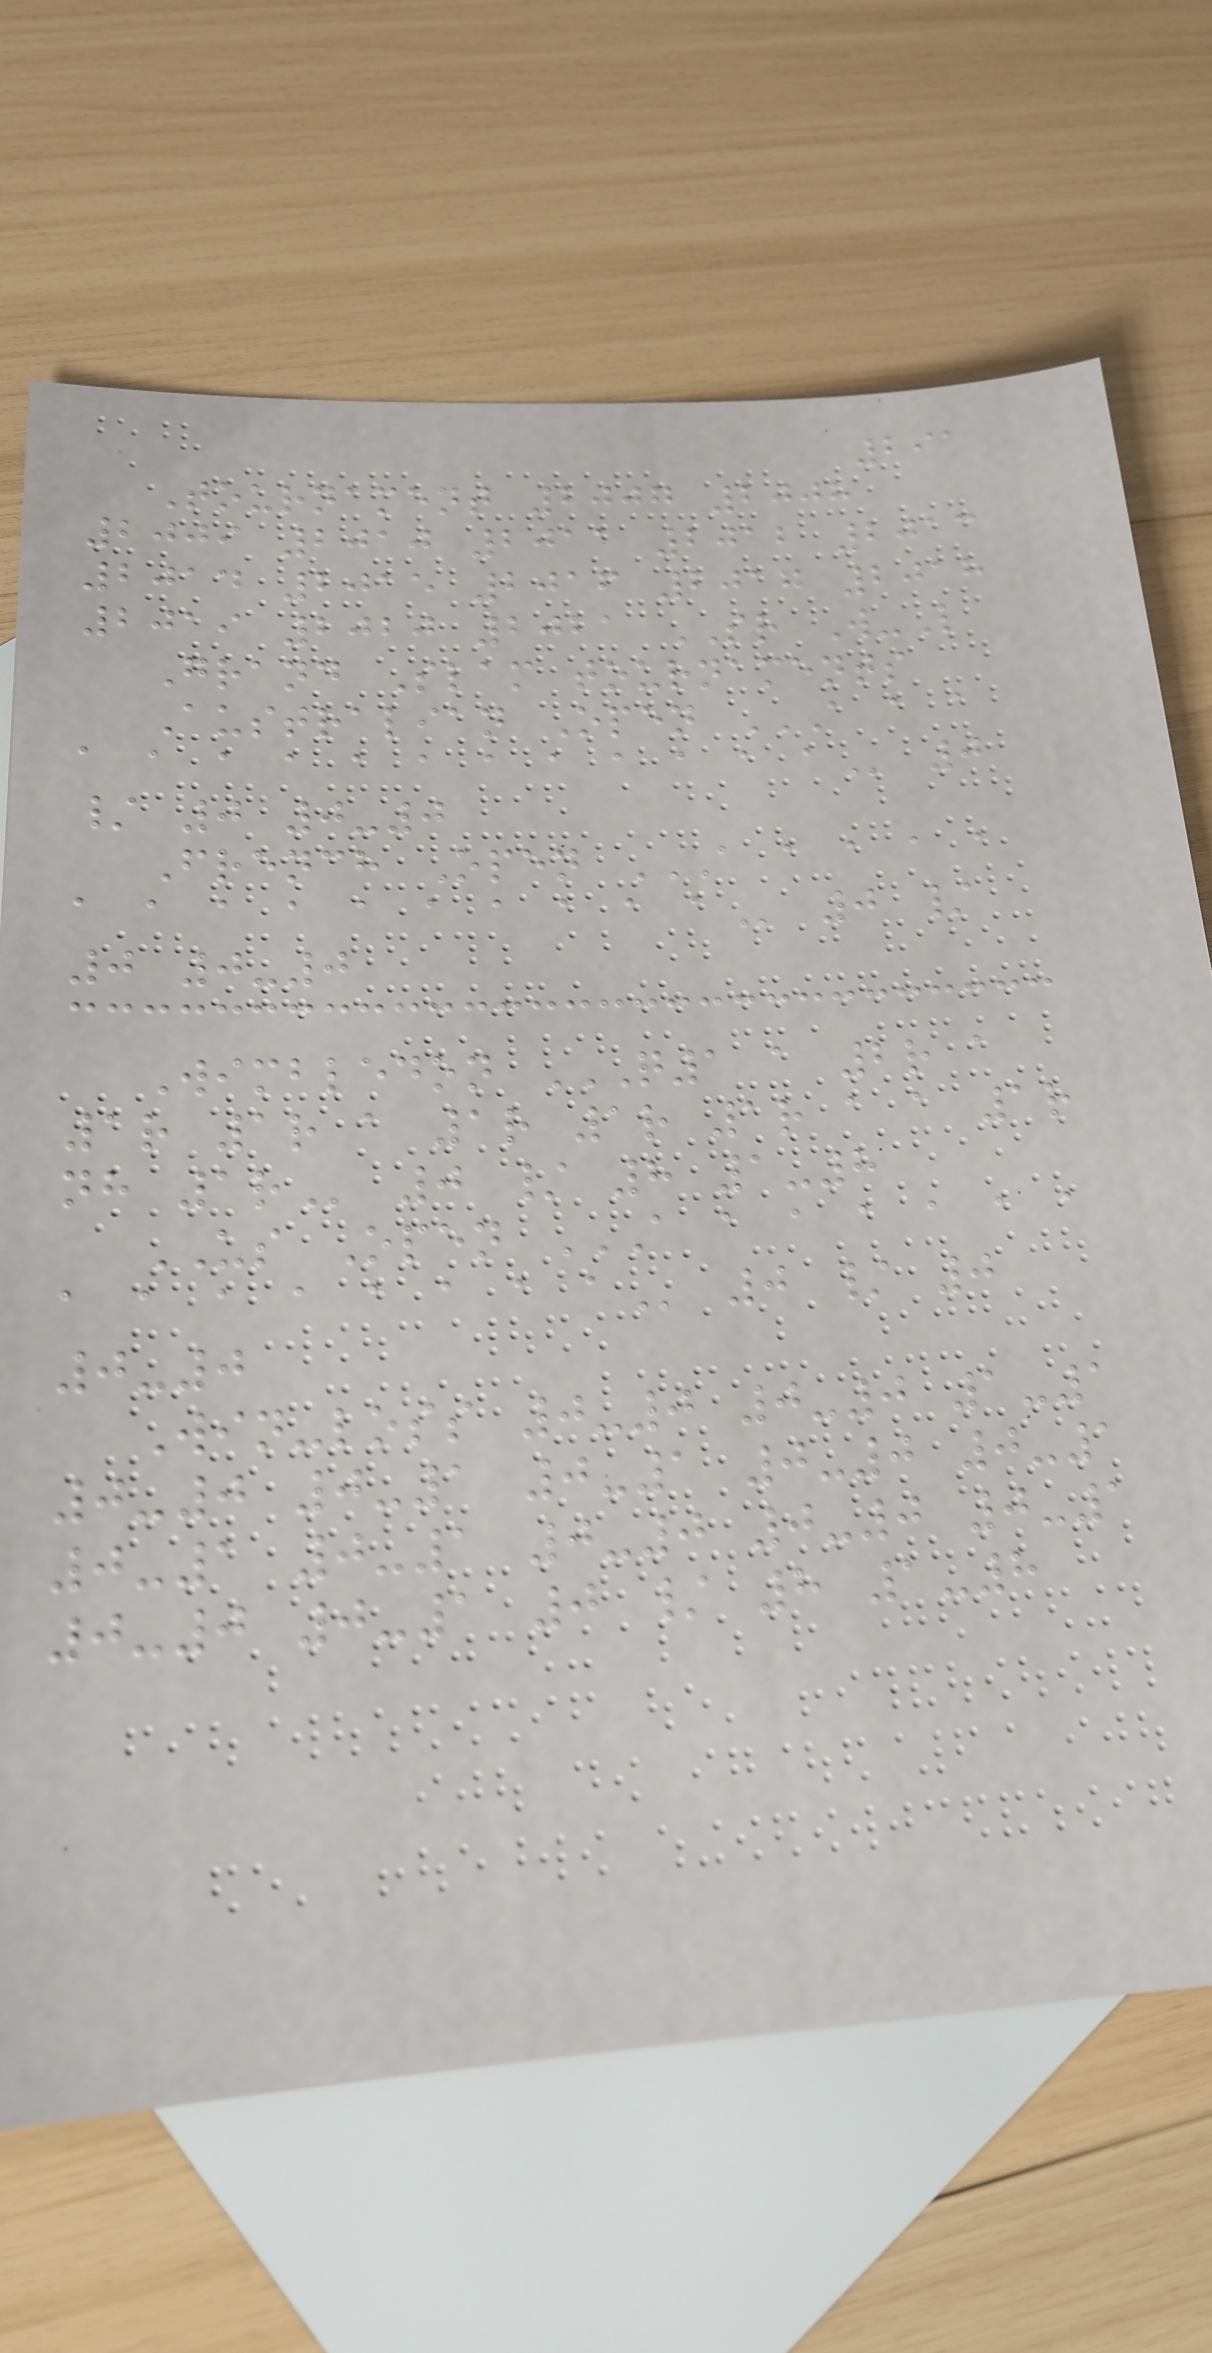291
Tournament 2007 2008
2009 2010 2011 2012 2013
2014 2015 2016 2017 2018
2019 2020 2021 SR W-L
Grand Slam tournaments
Australian Open A A A
A A A A A A A A A A A A 0
/ 0 0-0
French Open A A A A A
A A A A A A A A A A 0 /
0 0-0
Wimbledon Q1 A 2R A
1R 1R A 1R 1R 1R A A 1R
NH 1R 0 / 8 1-8
US Open A A A A A A A
A A A A A A A A 0 / 0
0-0
Win-loss 0-0 0-0 1-1
0-0 0-1 0-1 0-0 0-1
0-1 0-1 0-0 0-0 0-1
0-0 0-1 0 / 8 1-8
